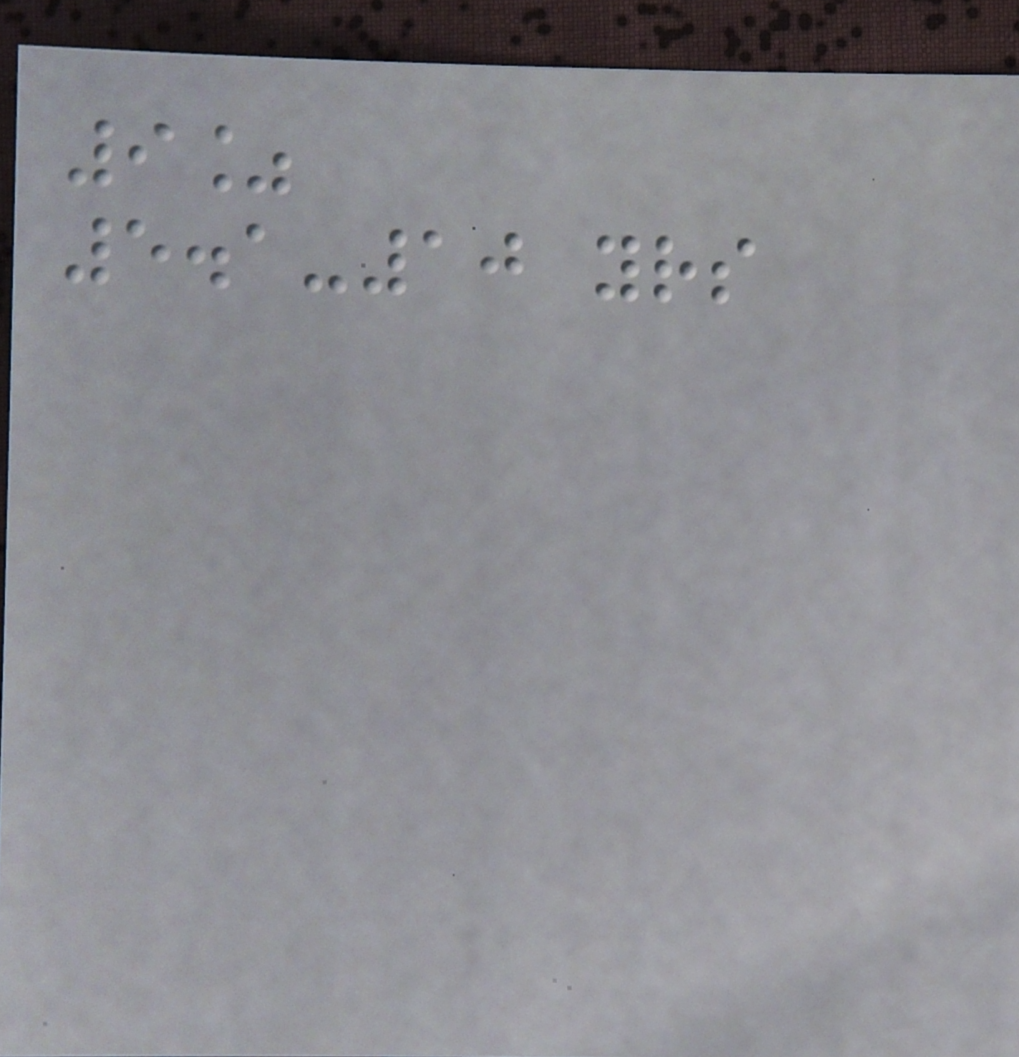9%
5.1-10 yrs
